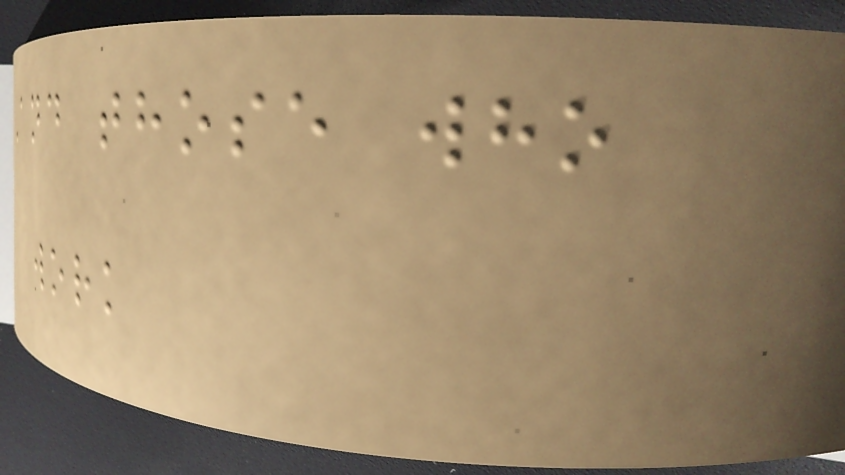And those who
work
